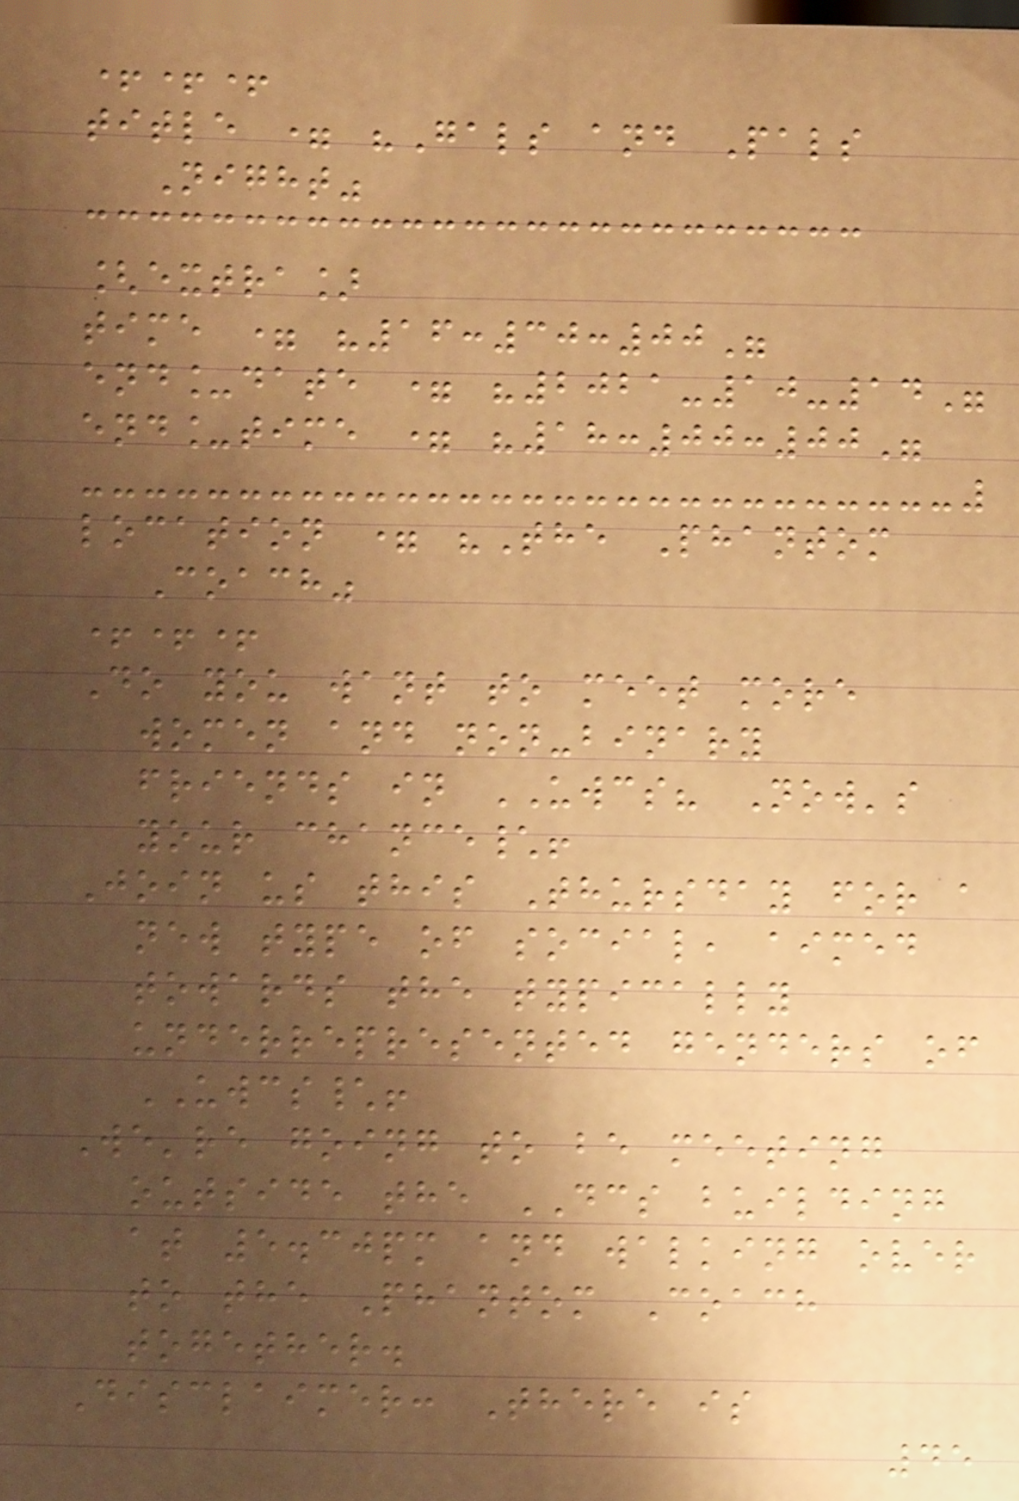+++
title = "Gals and Pals
Night"
[extra]
time = "16:30:00"
end_date = "2021-10-14"
end_time = "18:00:00"
location = "The Phantom
Coach"
+++
Do you want to meet more
women and non-binary
friends in UWCS? Now's
your chance\!
Join us this Thursday for a
new type of social, aimed
towards the typically
underrepresented genders of
UWCS\!
We're going to be meeting
outside the DCS building
at 5.30pm and walking over
to the Phantom Coach
together.
Disclaimer: There is
45
